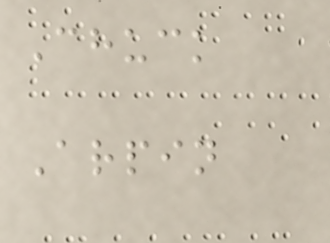Chuck
Arpin
